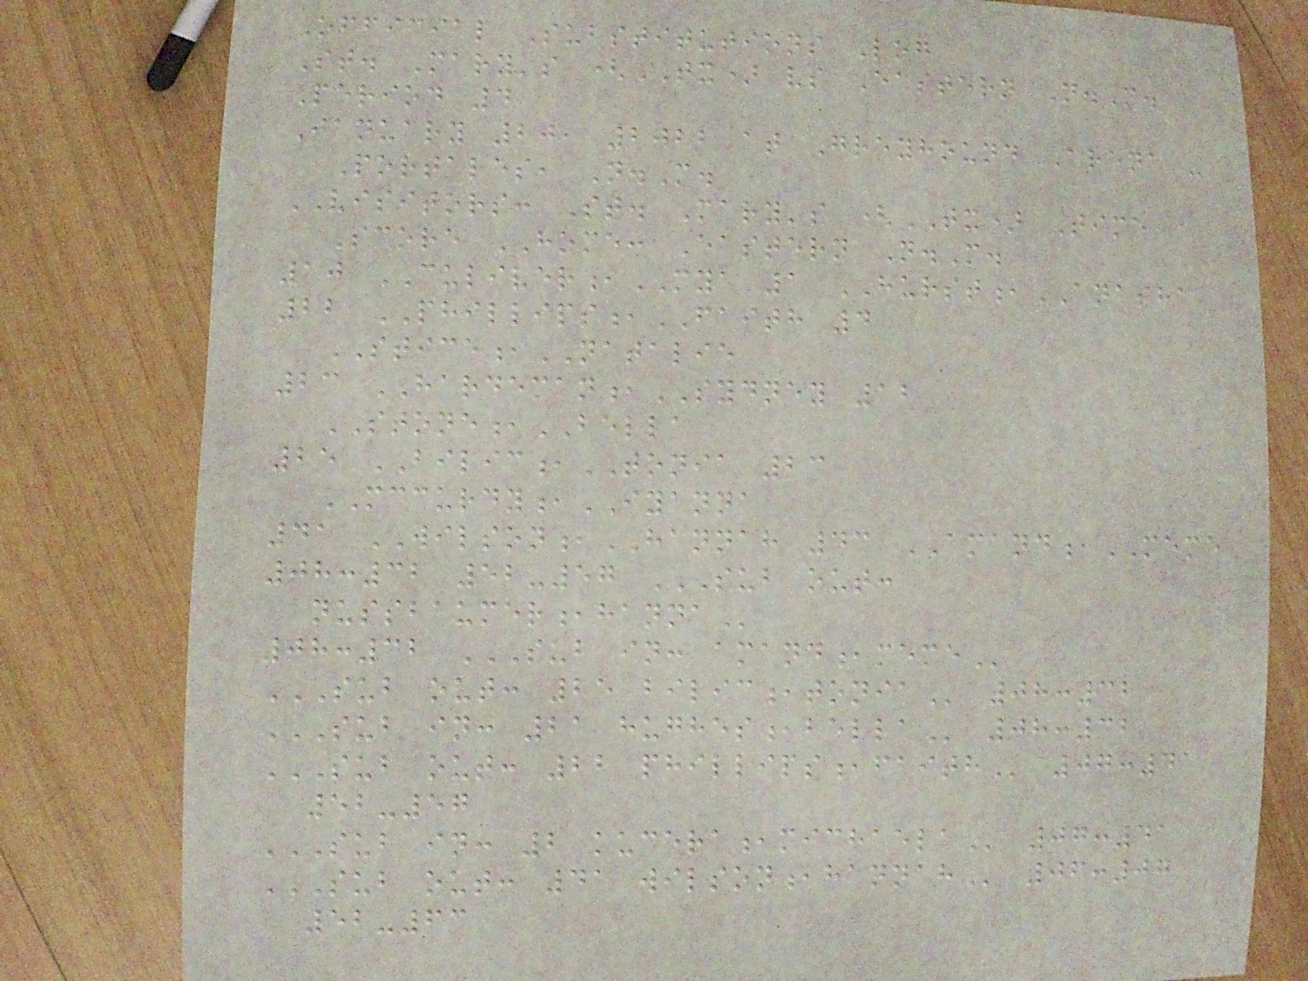Official Substitutions Log
St. Mary's (TX) vs Eastern N.M.
Period 4
January 20, 2022 at Greyhound Arena -
Portales, N.M.
VISITORS: St. Mary's (TX) Time
Score HOME: Eastern N.M.
10 CULIVER,MYA 1 HURST,ANASHA
22 PHILLIPS,FAITH 4
STICE,NATALIE
23 HARDEMAN,SYDNEY 12
STONE,BELLA
25 BILIC,TONIA 23
MCCURDY,IYANNA
41 WILSON,HANNAH 43 AMAND,MEME
08:32 52-57 SUB OUT:
NUSSBAUMER,HANNA
08:32 SUB IN: AMAND,MEME
SUB OUT: 25 BILIC,TONIA 08:32
SUB IN: 21 HUGHES,BELLA 08:32
SUB OUT: 22 PHILLIPS,FAITH 07:41
52-57
SUB IN: 2 KUCERA,MICHAELA 07:41
SUB OUT: 41 WILSON,HANNAH 06:07
52-63
